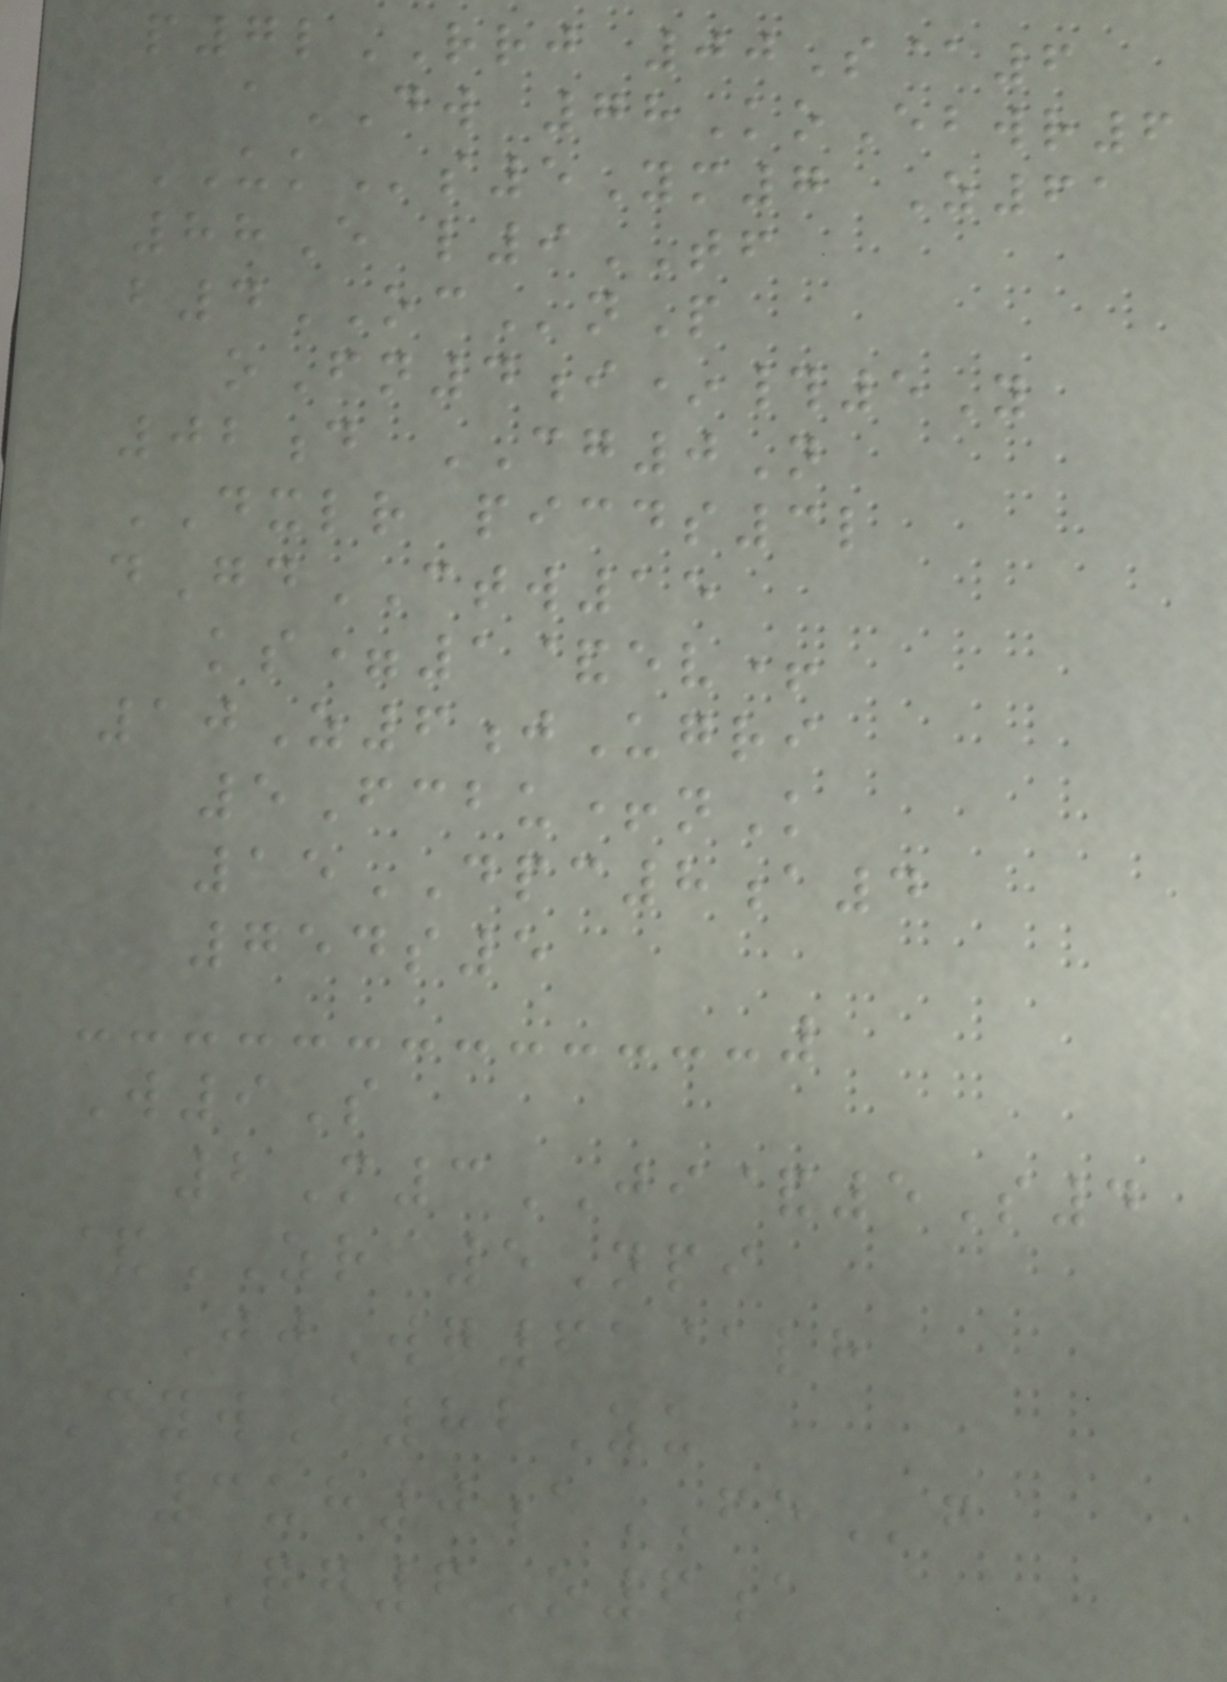p7lRRJ 00S@6
aDW 78KoEbwr6
UKs5Ym7 Z61
88E l9TF
b4OCnP
oFn4i*#5Y
02d CG0N
DXLR picds3l
dGdCTW15
ks=1&ev+
10Z6jUgri
5Fcbu+nK
15DPC8a4
754s5
W9S
2M3JI&5S4
&ZR 5Npi
JjWg61@lh
CywA82Zu
3uh0aFEf
QG6O6a
